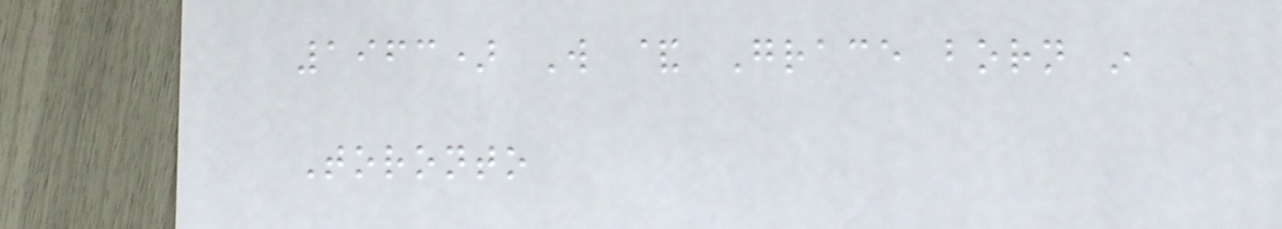1963) Will & Grace born in
Toronto
